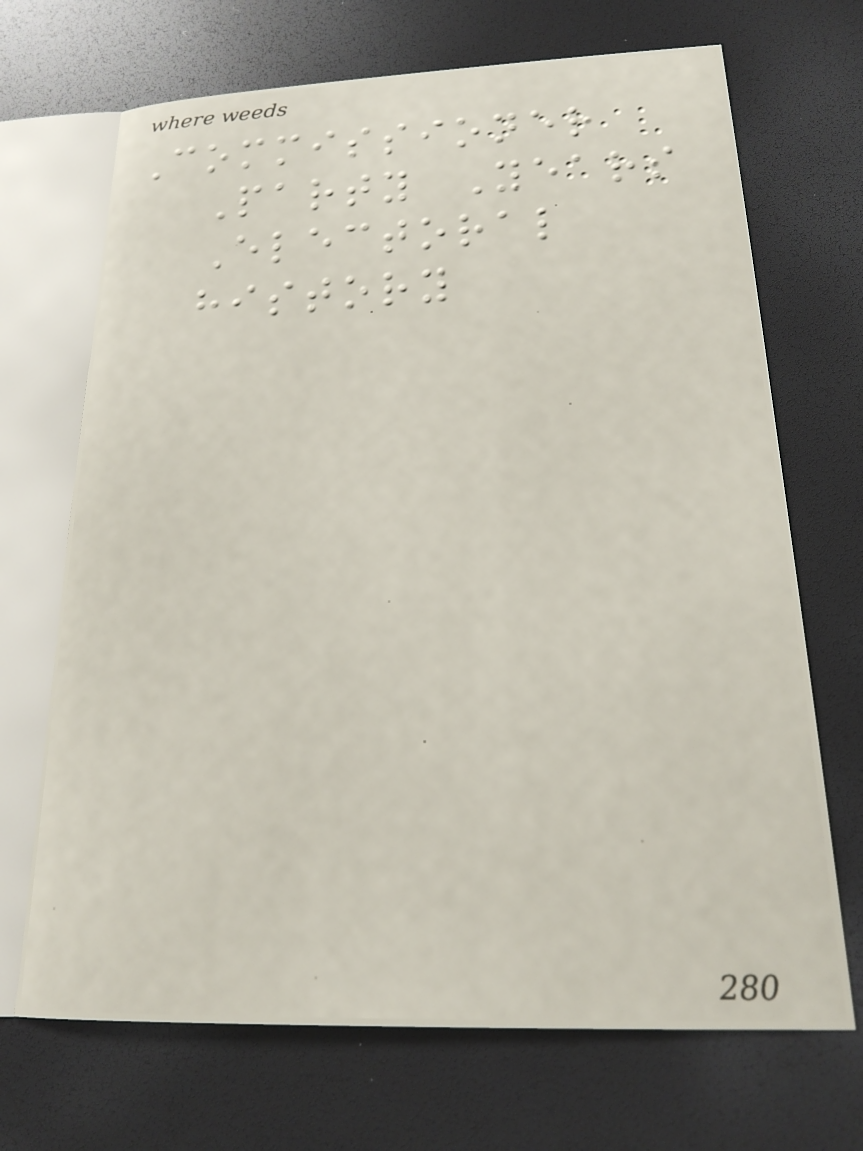Commissioner
Party Years
Electoral
history
